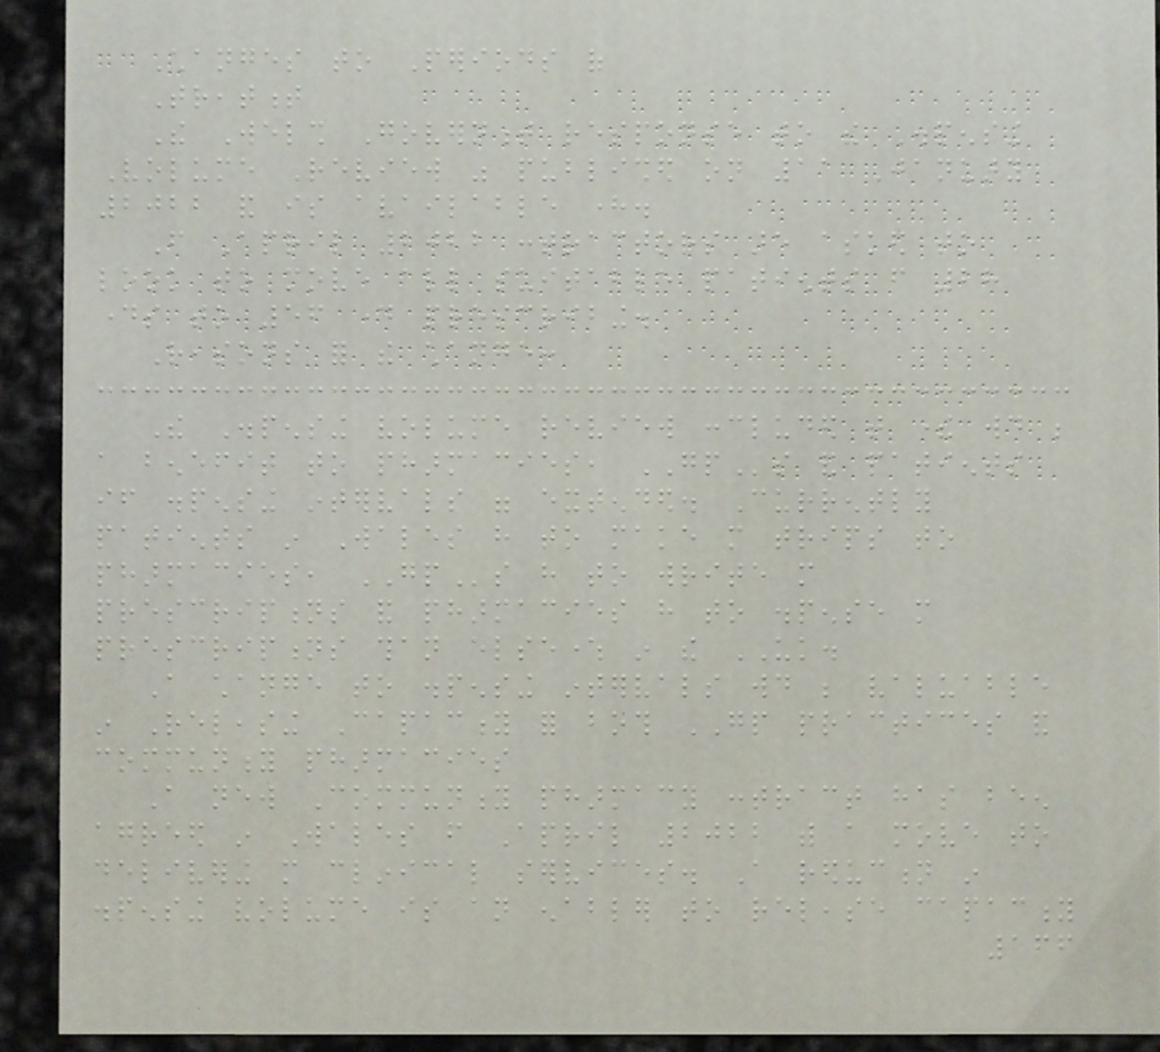Changes to Periods of
Treatment
The Welsh Government response to the Dispensing
Volume Review was published on 11 January
2022 and is available here.
From April 2022 contractors are asked to
look to move all suitable patients from 28
days to 56 day prescribing.
Reasons for the change:
The Dispensing volume review concluded that there would be
a benefit to pharmacies, GPs and patients
if dispensing intervals were extended. Currently
patients in Wales have to make more trips to
pharmacies, GPs have to write more
prescriptions and pharmacies have to dispense more
prescriptions than elsewhere in the UK.
A change to dispensing intervals would be valuable
in Releasing Capacity for both GP practices and
community pharmacies
A new Community pharmacy contract has been
agreed in Wales from April 2022 with a move to
delivering more clinical services. A reduction in
dispensing volume is an enabler to release capacity
166
